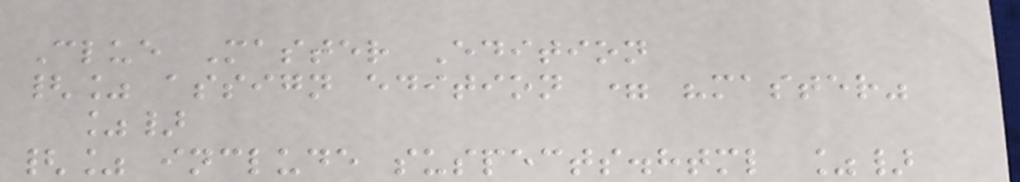Clue Master Edition
{% assign edition = "master"
%}
{% include suspects.html %}
